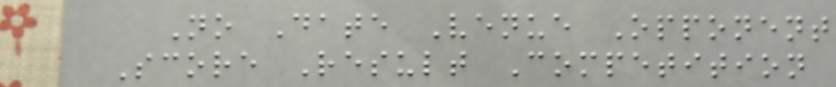No Date Venue Opponent
Score Result Competition
